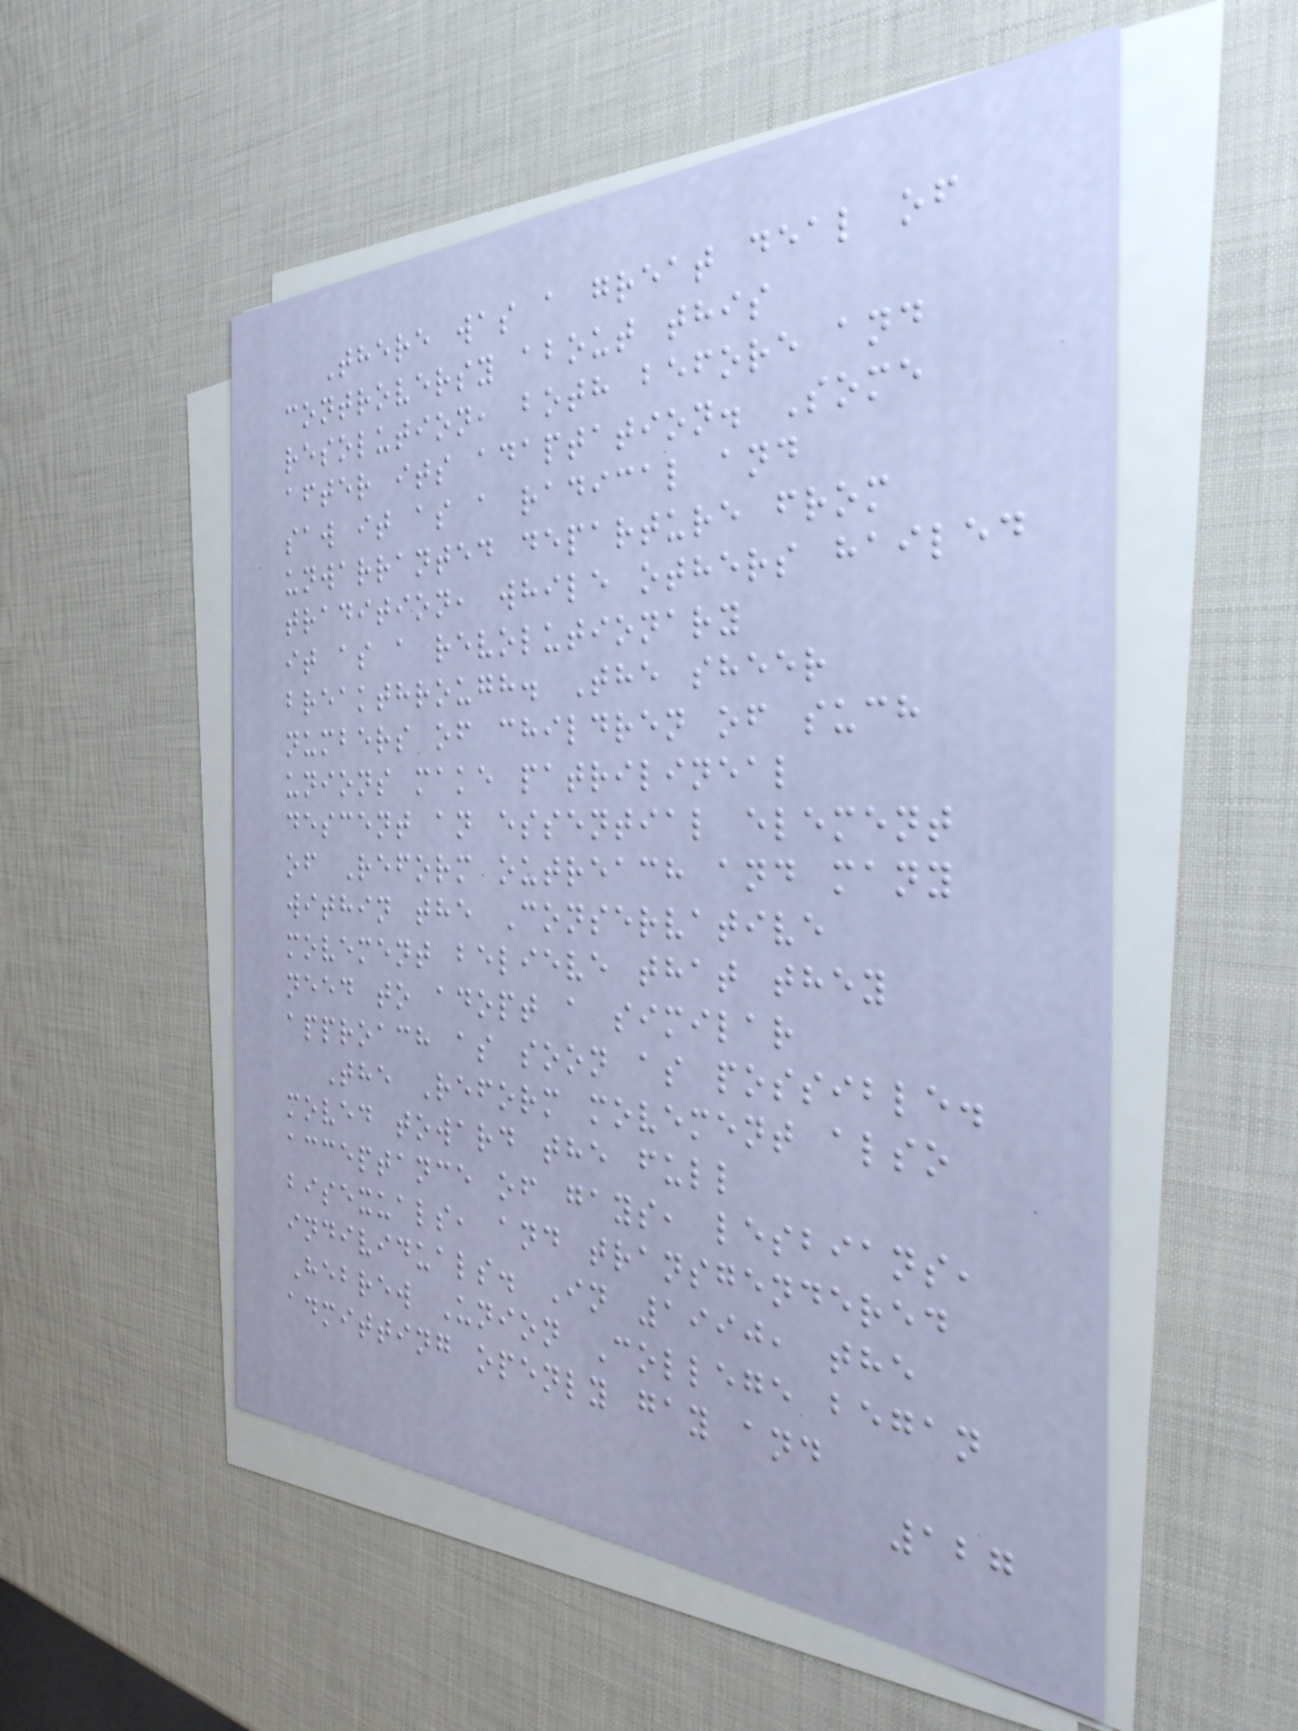There was a great deal of
controversy about this
resolution, both before and
after its adaptation. Some
saw it as a radical and
unwarranted departure from
tradition, while others hailed
it as a revolutionary
breakthrough. The sheer
numbers of children of such
unions make patrilineal
descent an essential element
of Reform outreach and many
within the Conservative
movement believe that they
need to adopt a similar
approach as soon as possible.
The Reform movement also
moved toward the full
acceptance of gays, lesbians,
bisexuals, and transgendered
individuals. In 1990, the
Hebrew Union College began
admitting openly gay and
127
